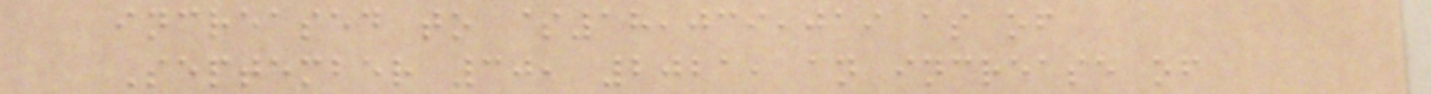increased to $18,039,019 as of
September 30, 2021, an increase of
